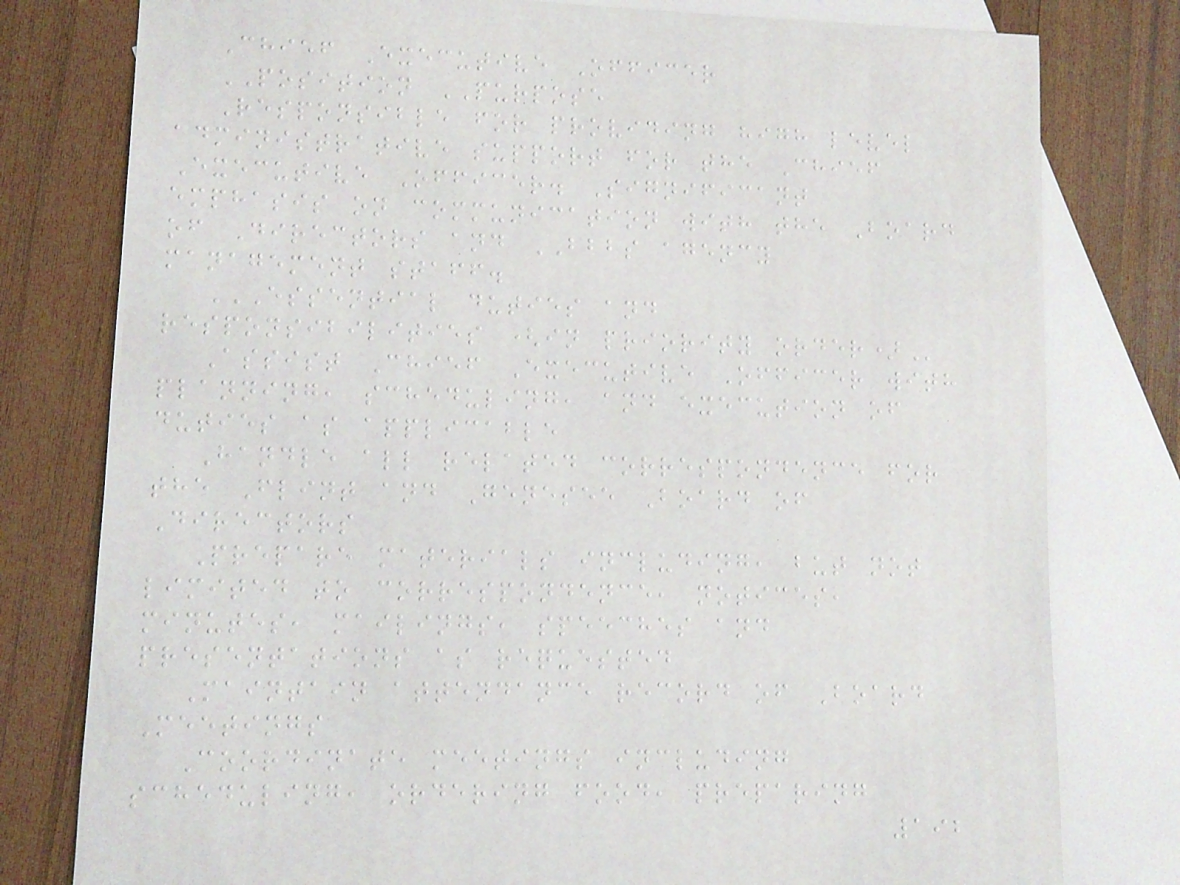Chief Executive Officer
POSITION PURPOSE
Responsible for providing high level
administrative support for the Chief
Executive Officer. Significant
emphasis on communication with the Board
of Directors and BBBS agency
management staff.
ESSENTIAL DUTIES AND
RESPONSIBILITIES (IN PRIORITY ORDER)
Assist Chief Executive Officer with
planning, scheduling, and execution of
duties as applicable
Handle all related correspondence for
the Flint and Genesee Board of
Directors
Prepare materials including, but not
limited to correspondence, notices,
minutes, mailings, speeches and
presentations as requested
Maintain attendance record of Board
Meetings
Coordinate meetings including
scheduling, ordering food, preparing
192
